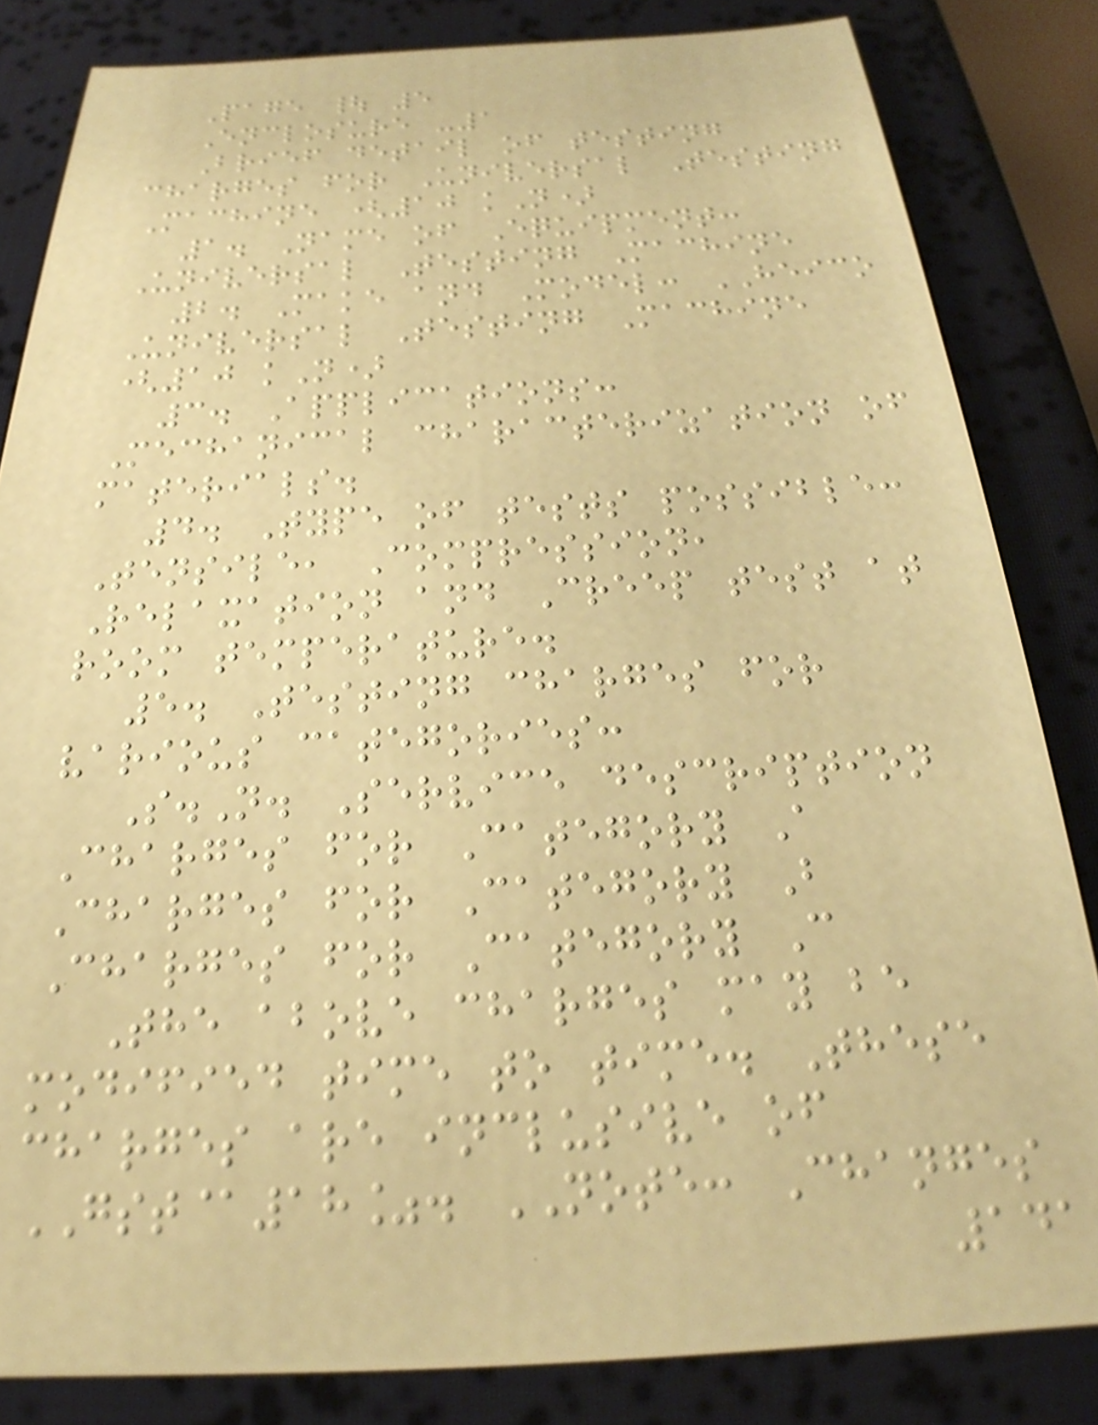Page | 5
Enclosure -1
Brief detail of testing
charges for Universal Testing
Machine (10 kN)
1. Name of Equipment:
Universal Testing Machine
2. Make and Model: HEICO
Universal Testing Machine
(10 kN)
3. Applications:
Mechanical characterization of
materials.
4. Type of tests possible:
Tensile, Compression,
Relaxation and Creep test at
room temperature.
5. Testing charges for
various categories:
S.N. Service description
Charges for Category A
Charges for Category B
Charges for Category C
The above charges may be
modified time to time. These
charges are inclusive of
GST@18%. NOTE: Changes
141
